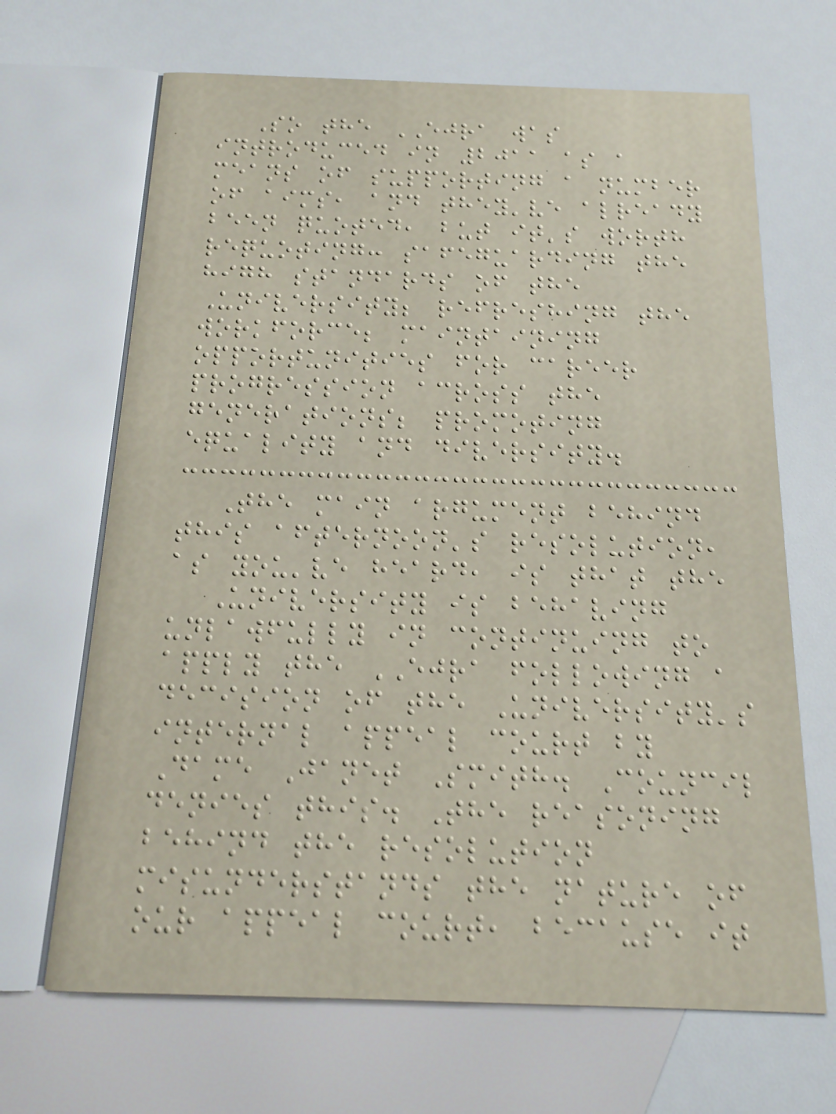So the EJRA was
introduced in 2011 as a
means of supporting a number
of aims, and they've already
been quoted, but it's worth
requoting: safeguarding the
high standards of the
University; refreshing the
workforce; maintaining
opportunities for career
progression across the
generations; promoting
equality and diversity.
The main argument behind
this afternoon's resolution,
as you've heard, is that the
University is behaving
unlawfully in continuing to
apply the EJRA following a
decision of the University's
internal appeal court by
Dame Janet Smith. Council
denies this. The reasoning
behind the resolution
misunderstands the nature of
our appeal court, because it
